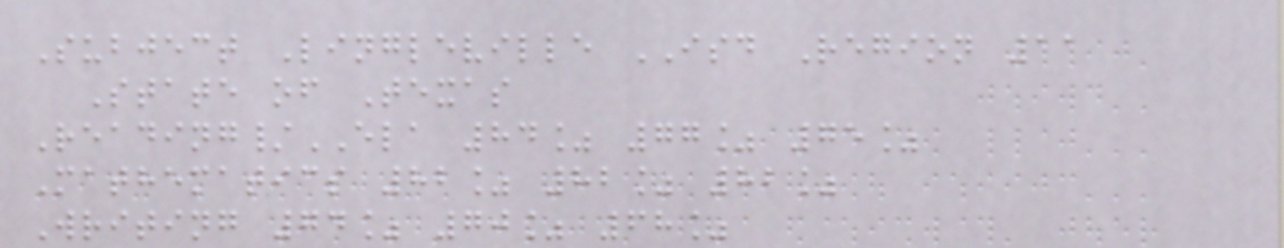Subject Lingleville ISD Region 11
State of Texas
Reading/ELA 84% 77% 75%
Mathematics 82% 82% 82%
Writing 74% 70% 68%
